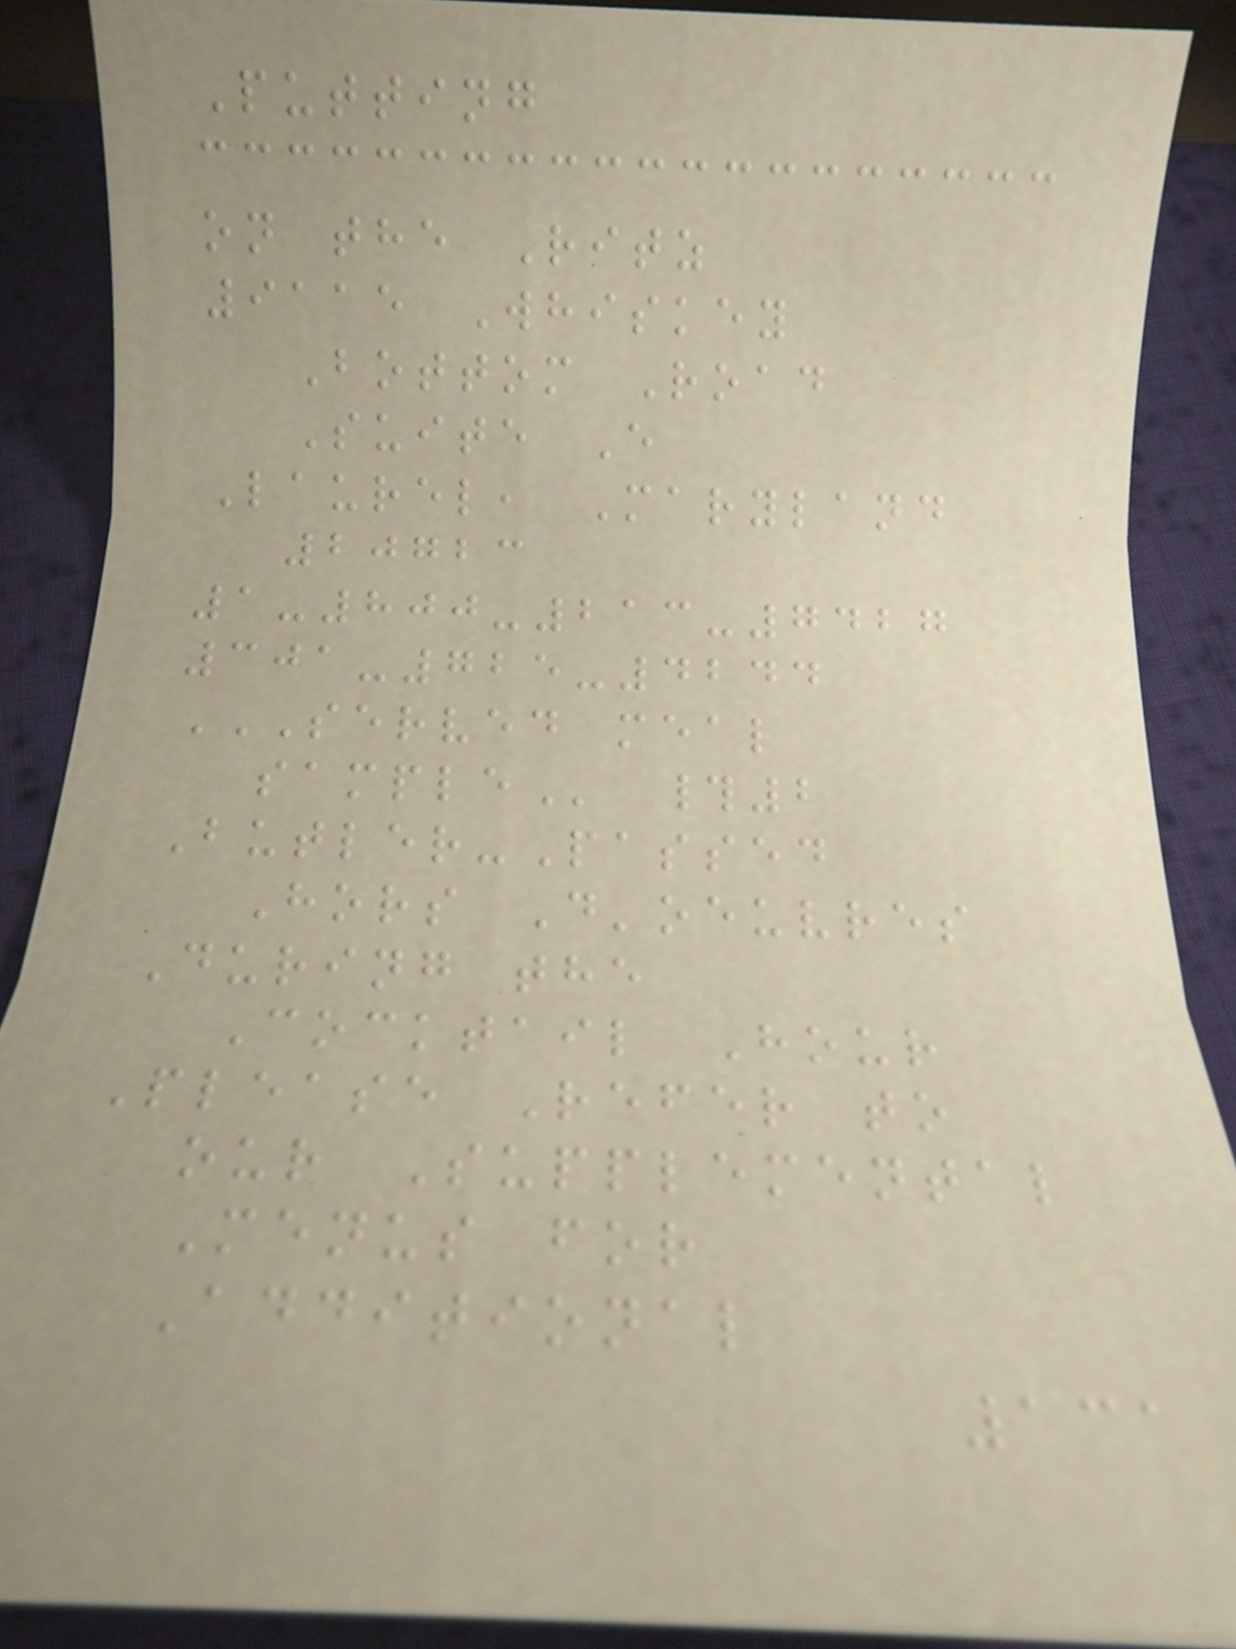Putting
on the Ritz
9115 Whiskey
Bottom Road
Suite E
Laurel, Maryland
20723
1-800-213-7427
301-725-4244
SERVED MEAL
SAMPLE #2
Butler-Passed
Hors D'oeuvres
During the
Cocktail Hour
Please Refer to
our Supplemental
Menus for
Additional
131
